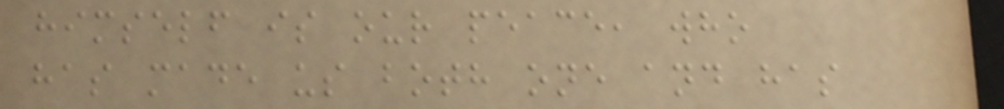himself is our peace, who
has made us both one and has
